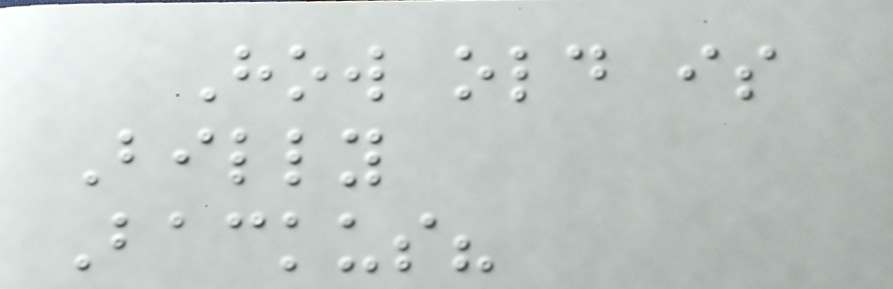How old is
Billy
Backus?
